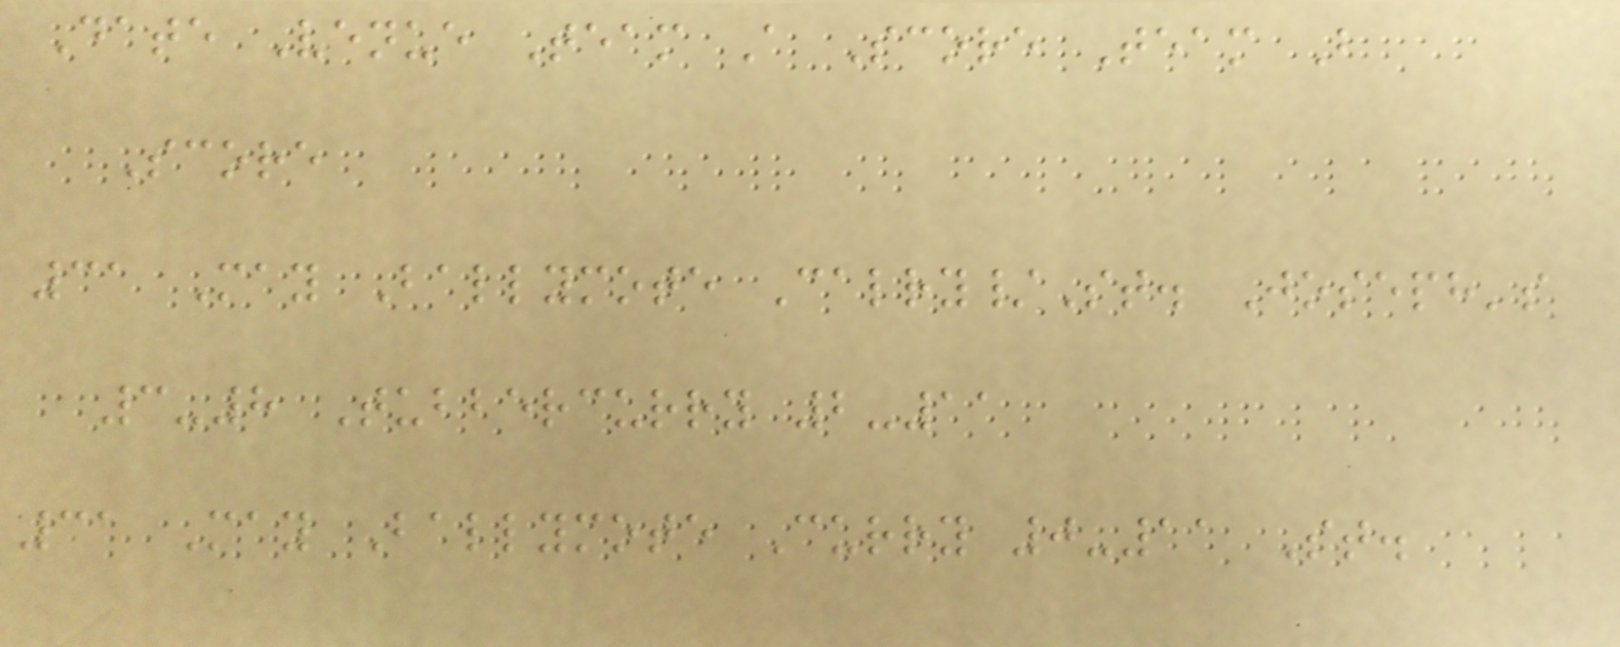Date Venue Team A Score Team B
Score
31 May Ballymote Calry/St. Joseph's
3-8 Tubbercurry 2-11
31 May Ballymote Curry 0-11 St.
